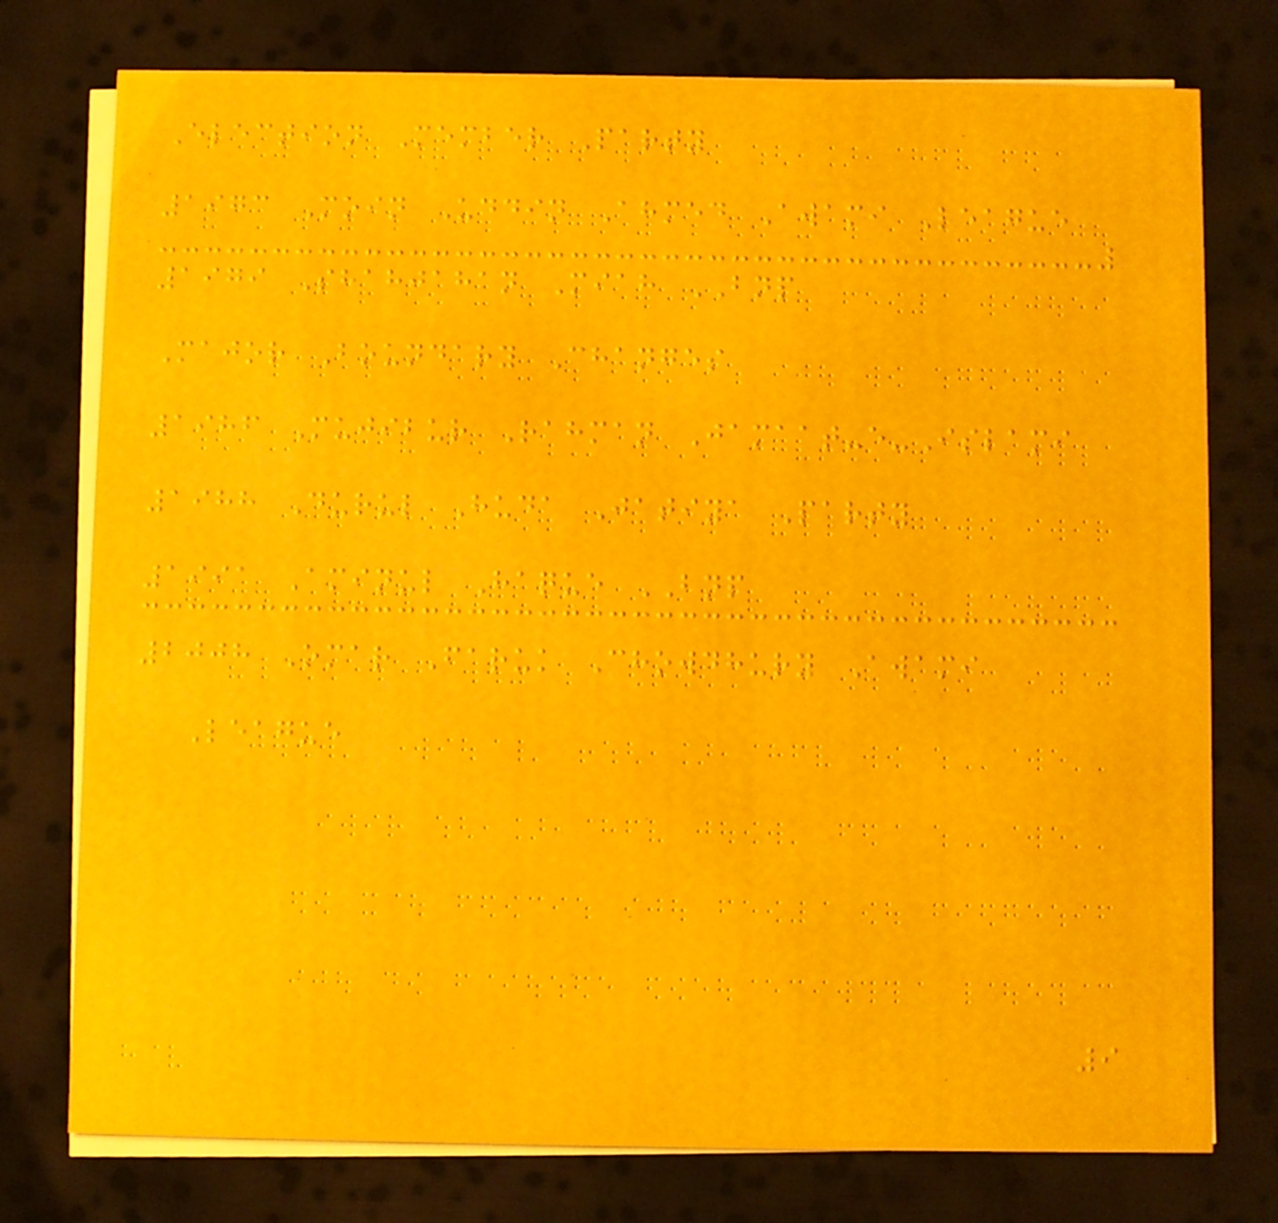Election Member Party
1973 Moin Uddin Ahmed Awami League
1979 Shahjahan Miah BNP
Major Boundary Changes
1986 Mujibur Rahman Jamaat-e-Islami
1988 Durul Huda Jatiya Party
1991 Aminul Haque BNP
2008 Omar Faruk Chowdhury Awami
League
9
